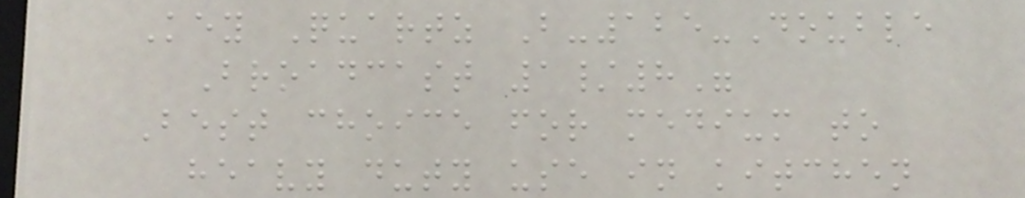Key Quartz B-125-Double
Broadcast 1/8"
Best choice for medium to
heavy duty use in kitchen
